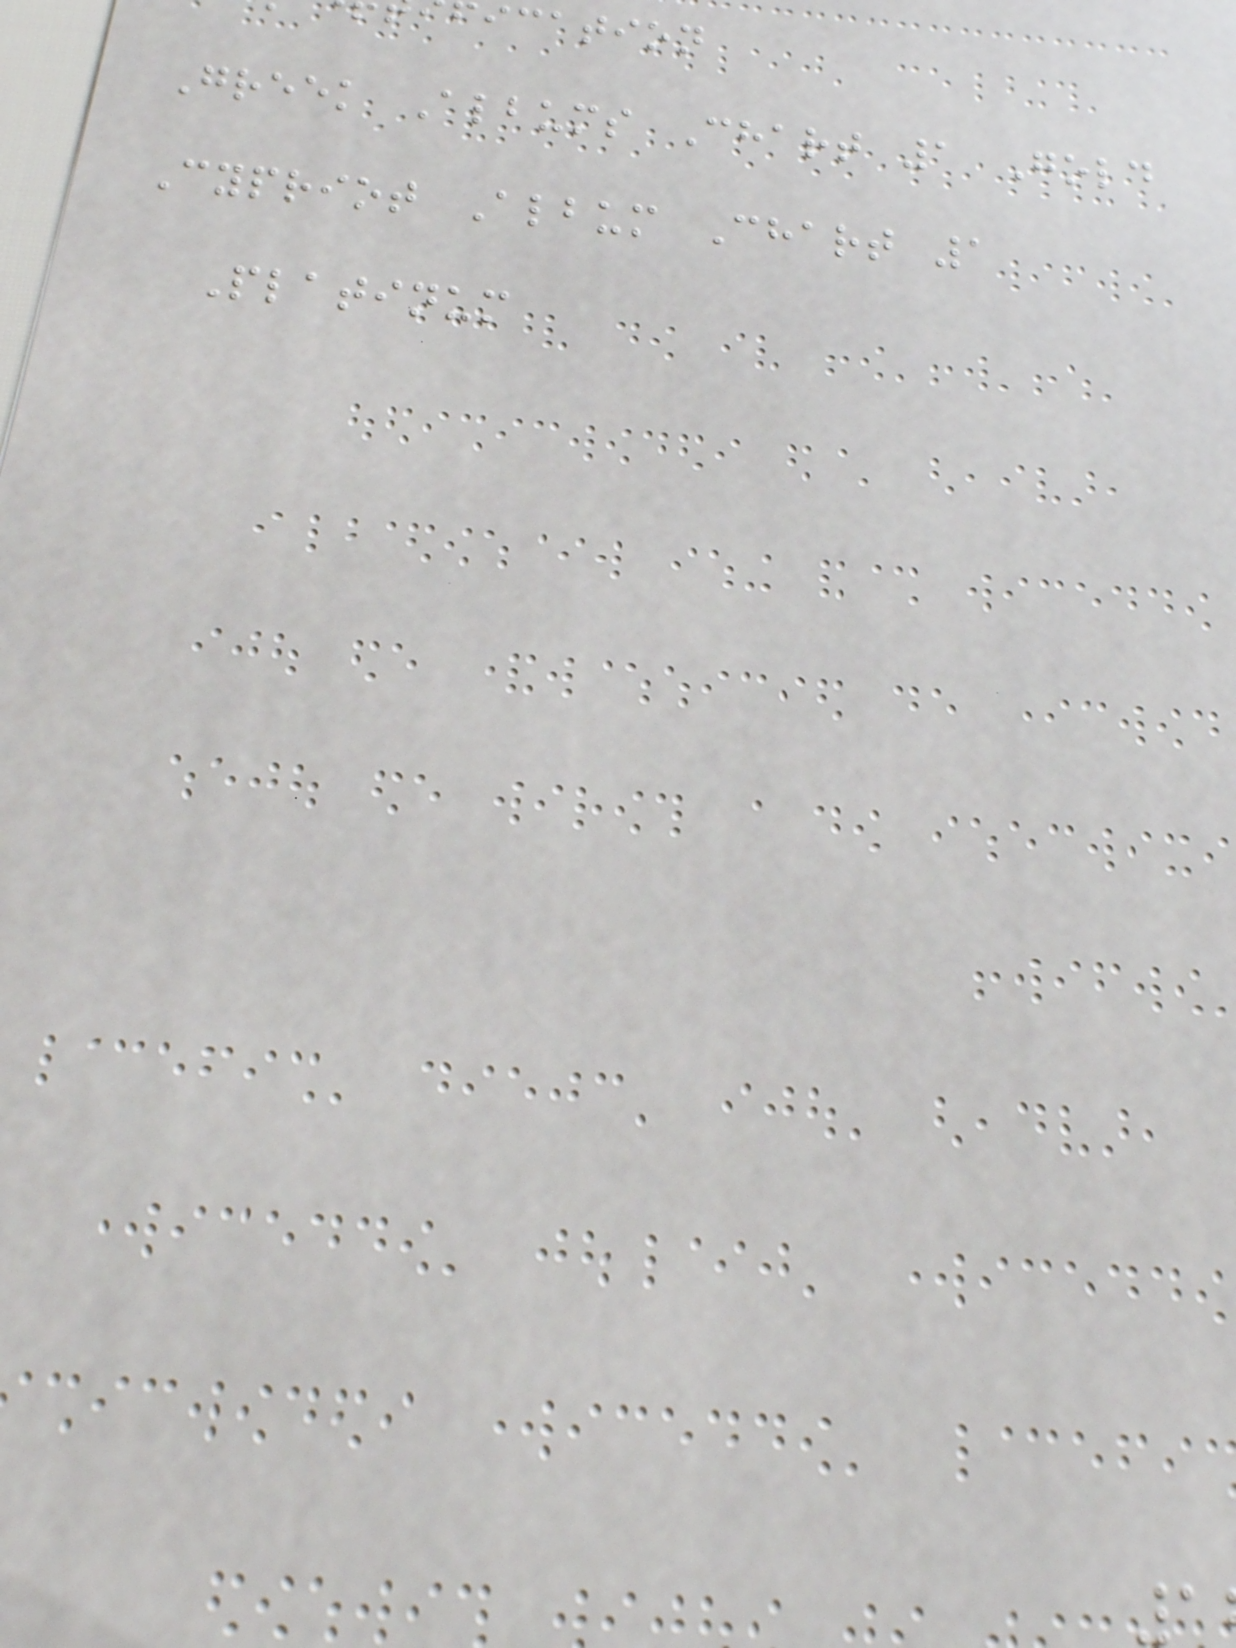ication
Greek Albums Chart 1 Gold
Cypriot Album Chart 1
Platinum
